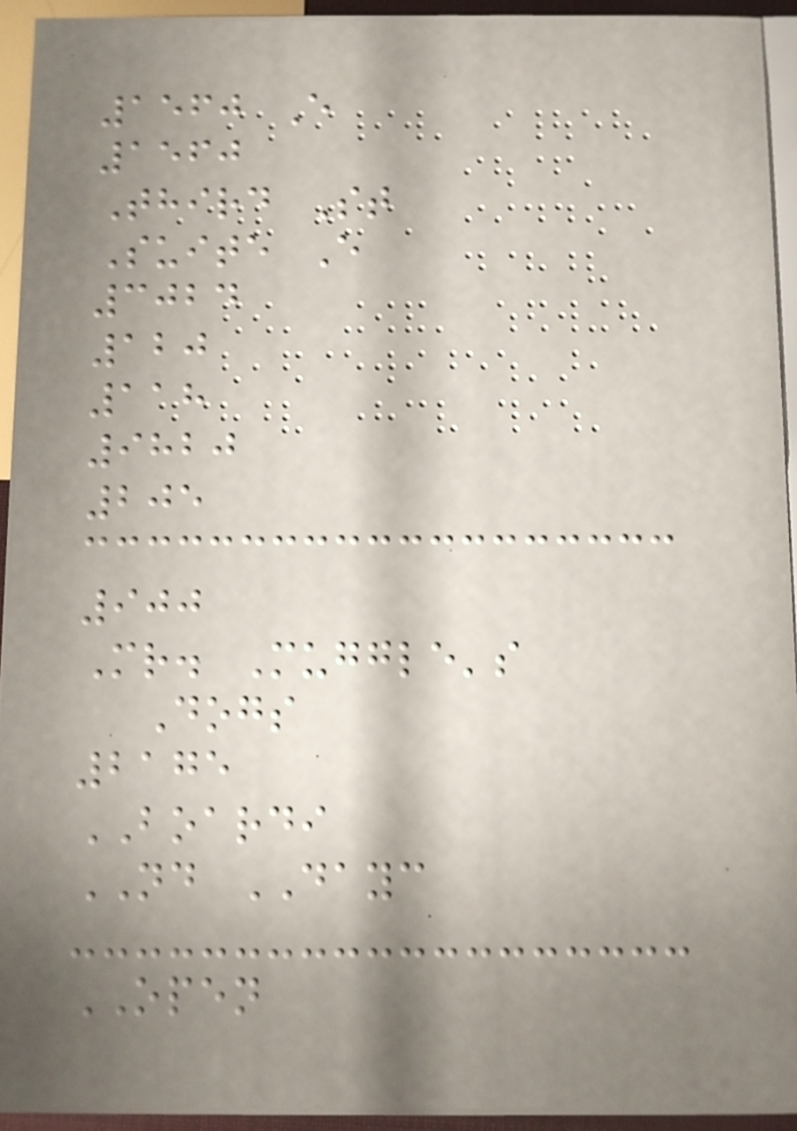1560 E
1560
Third St
Suite E
3024
120
118
9820
205
900
Mr. Muggle's
Dogs
2175
BOARDI
ND DAYC
OPEN
